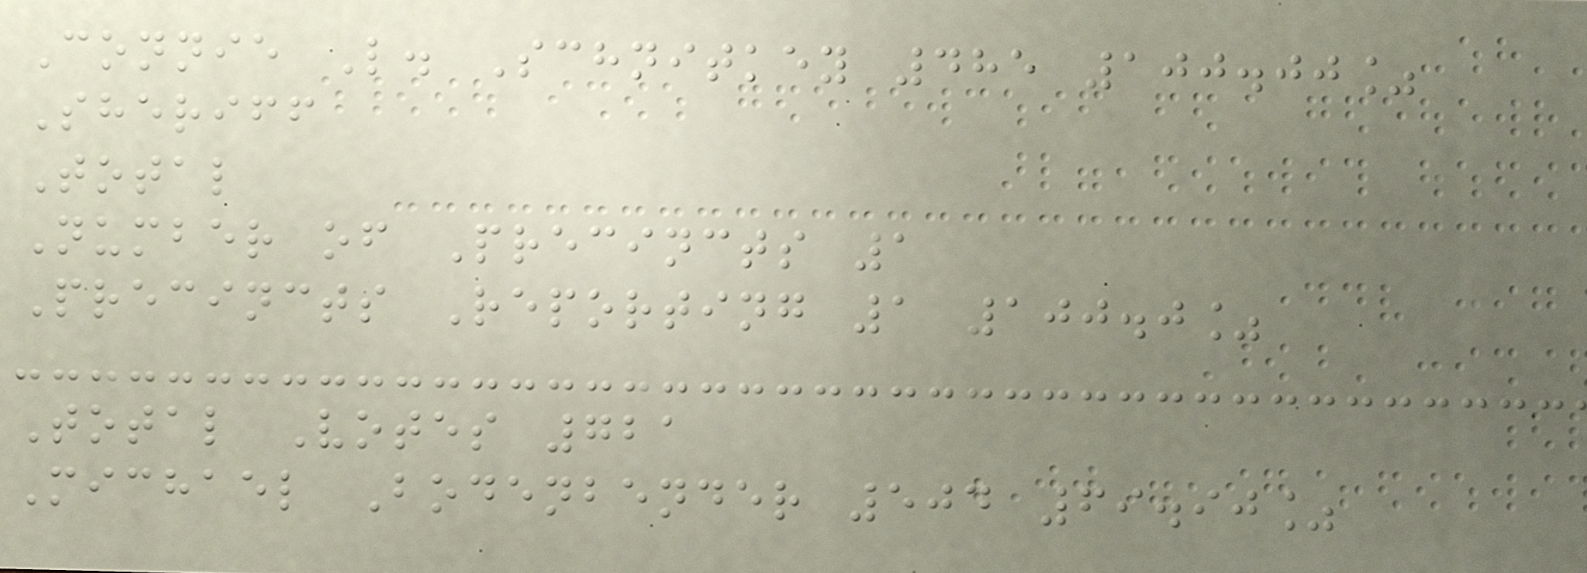Connie L. Schnitkey 485 100.00%
Sheriff
Total
Number of Precincts 1
Precincts Reporting 1 100.0%
Total Votes 721
Michael Bodenbender 504 69.90%
